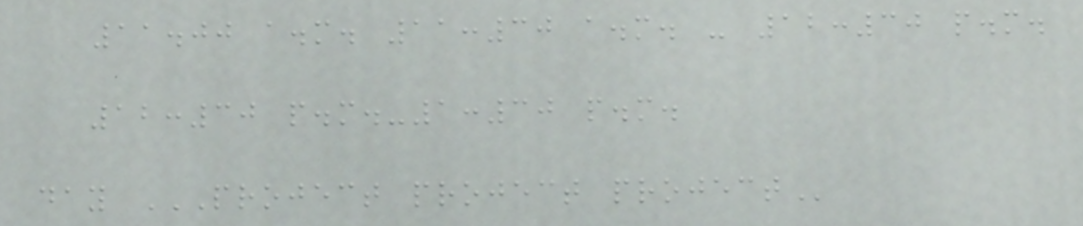11.00 a.m. 11:30 a.m. - 12:30 p.m.
12:30 p.m.-1:30 p.m.
day PROJECT PROJECT PROJECT
